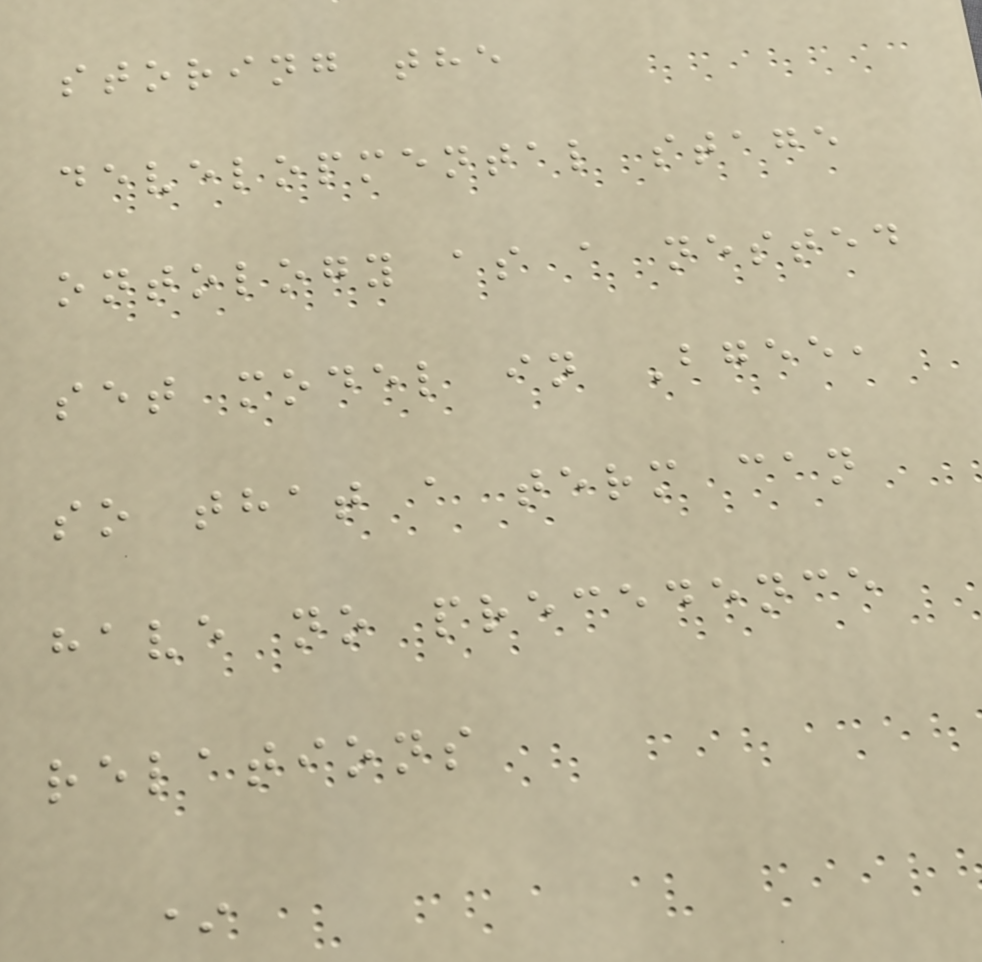storing the
developmental stage
ontology as a nested
set model in Bgee,
so that a term can
have no precedence
relations
*
